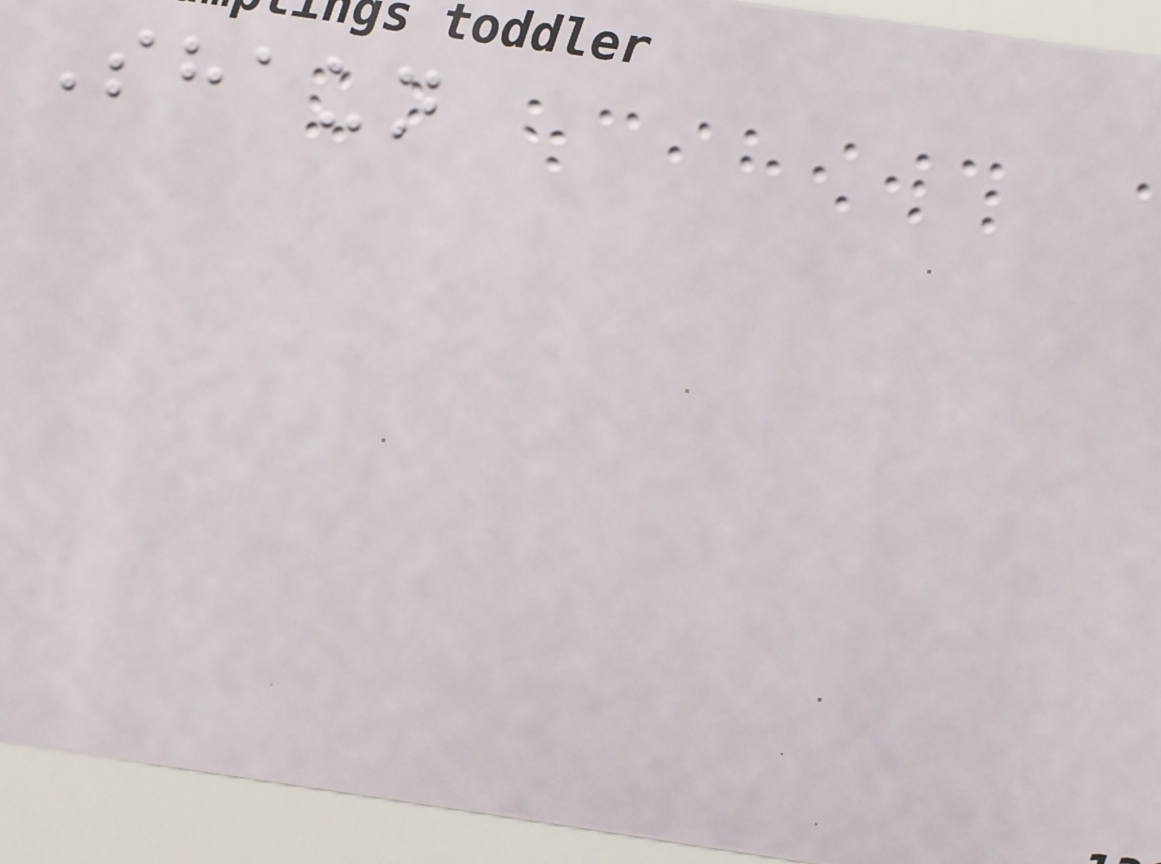Shaun
